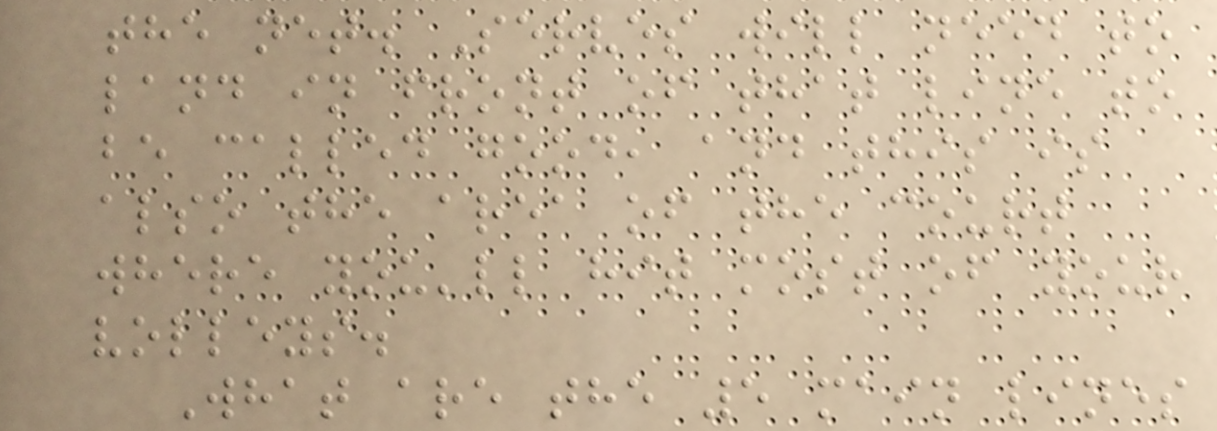the net. Serves will need to
land in front of that line to
be called good, and this is
also the area of the court
where you'll hit most of your
volleys.
What are the 5 main lines
